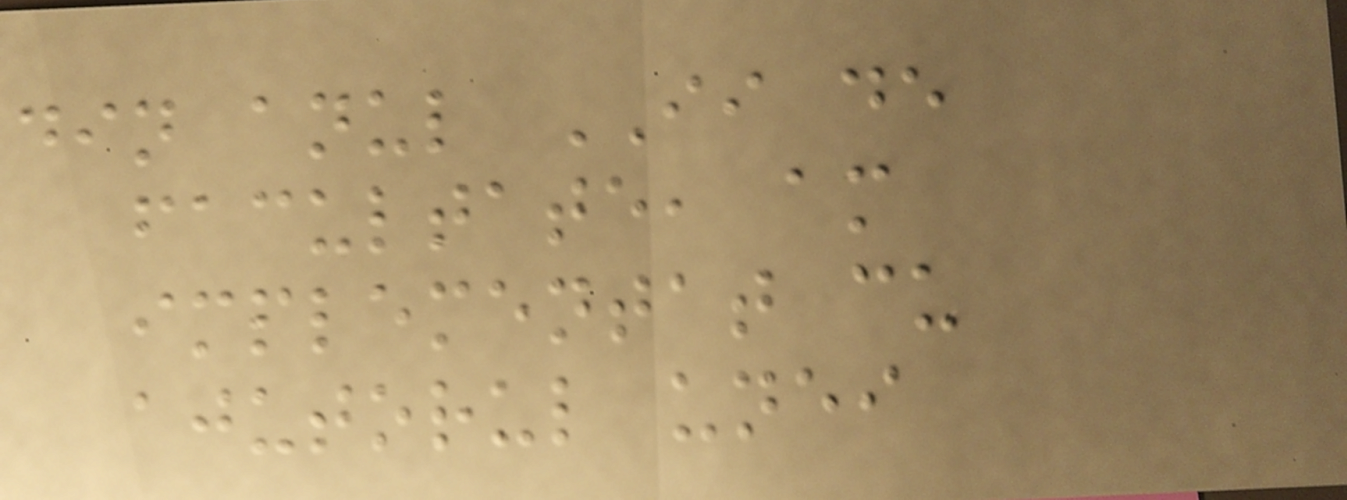din anul II de
facultate, am
implementat cu
ajutorul unei
